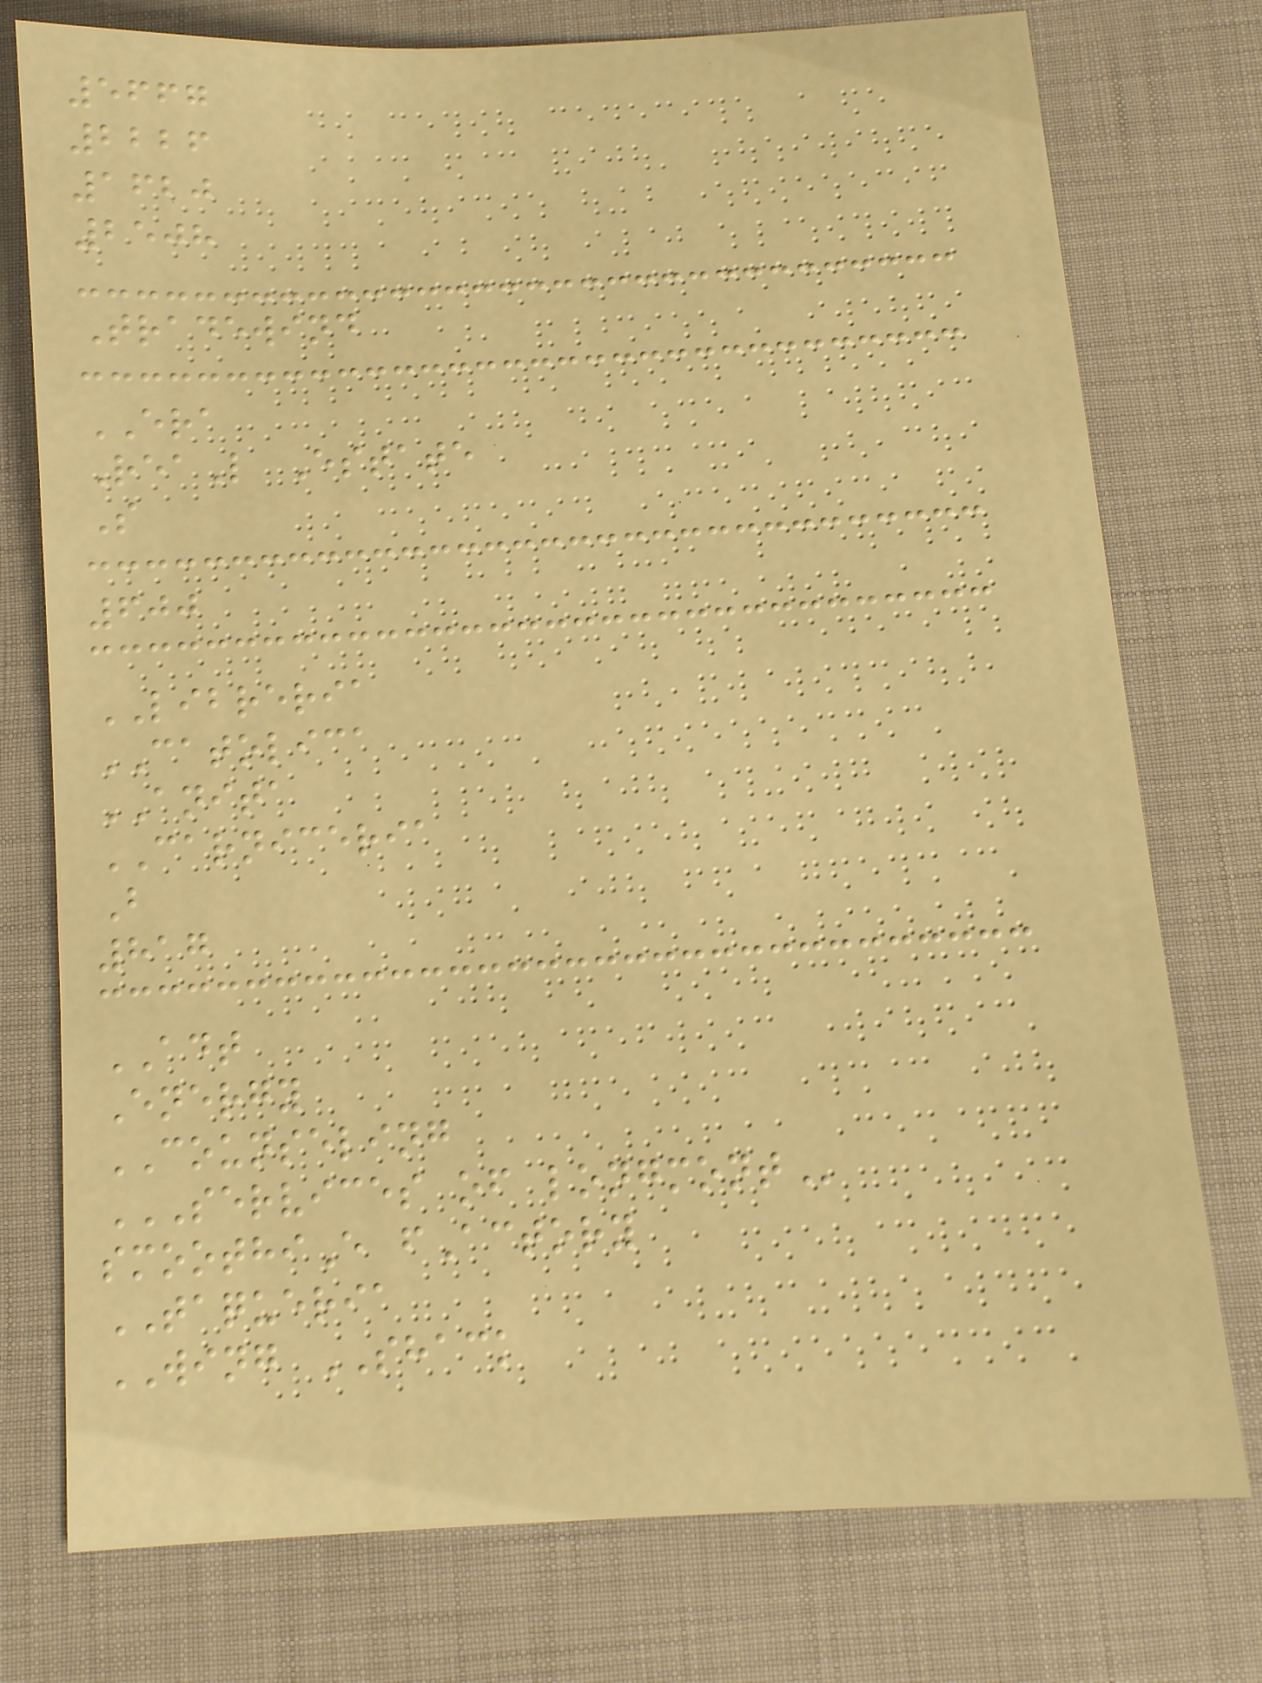5667
2226
1620
2508
Tradewind
ERA
ReaL Estate
S
600
LIBRERIA
CATOLICA
ANITA
CARNICERIA
B
817
ADT
Energy
COUNSELING
SERVICES OF LONGMONT
smoothiE fActory
TAQUERIA
WING SHACK
